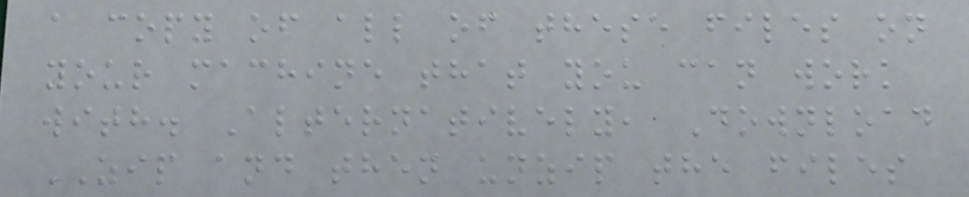a copy of all of these files on
your machine that you can work
with. Alternatively, Download
ZIP and then unzip the files
